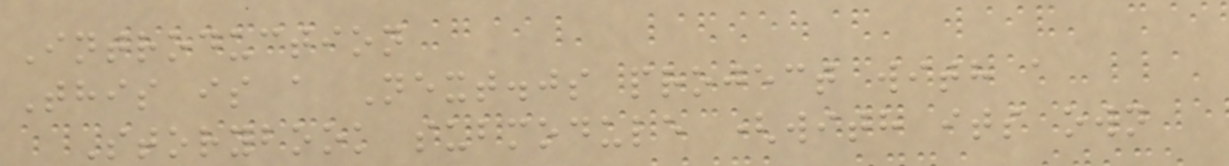Introduction
This is a Next.js project with a
Storybook submodule (with its own
